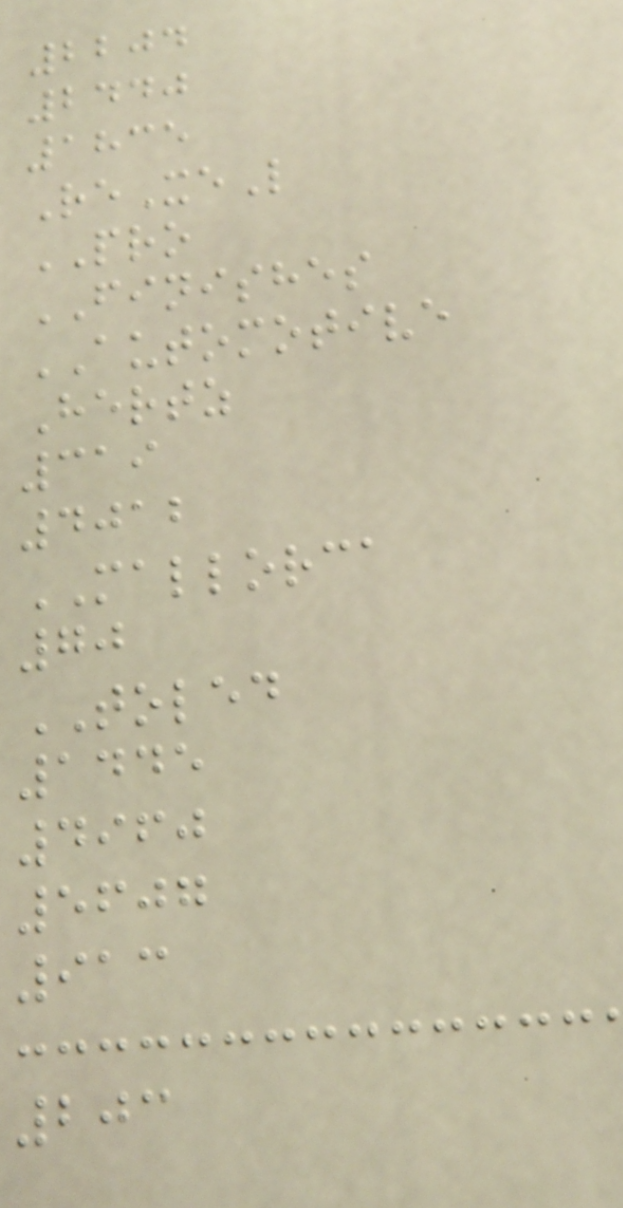2204
2440
1835
ReXeL
PRO
FINISHES
AUTOMOTIVE
Hertz
319
4012
MALLORCA
70
TOLED
1445
4960
5607
913
203
